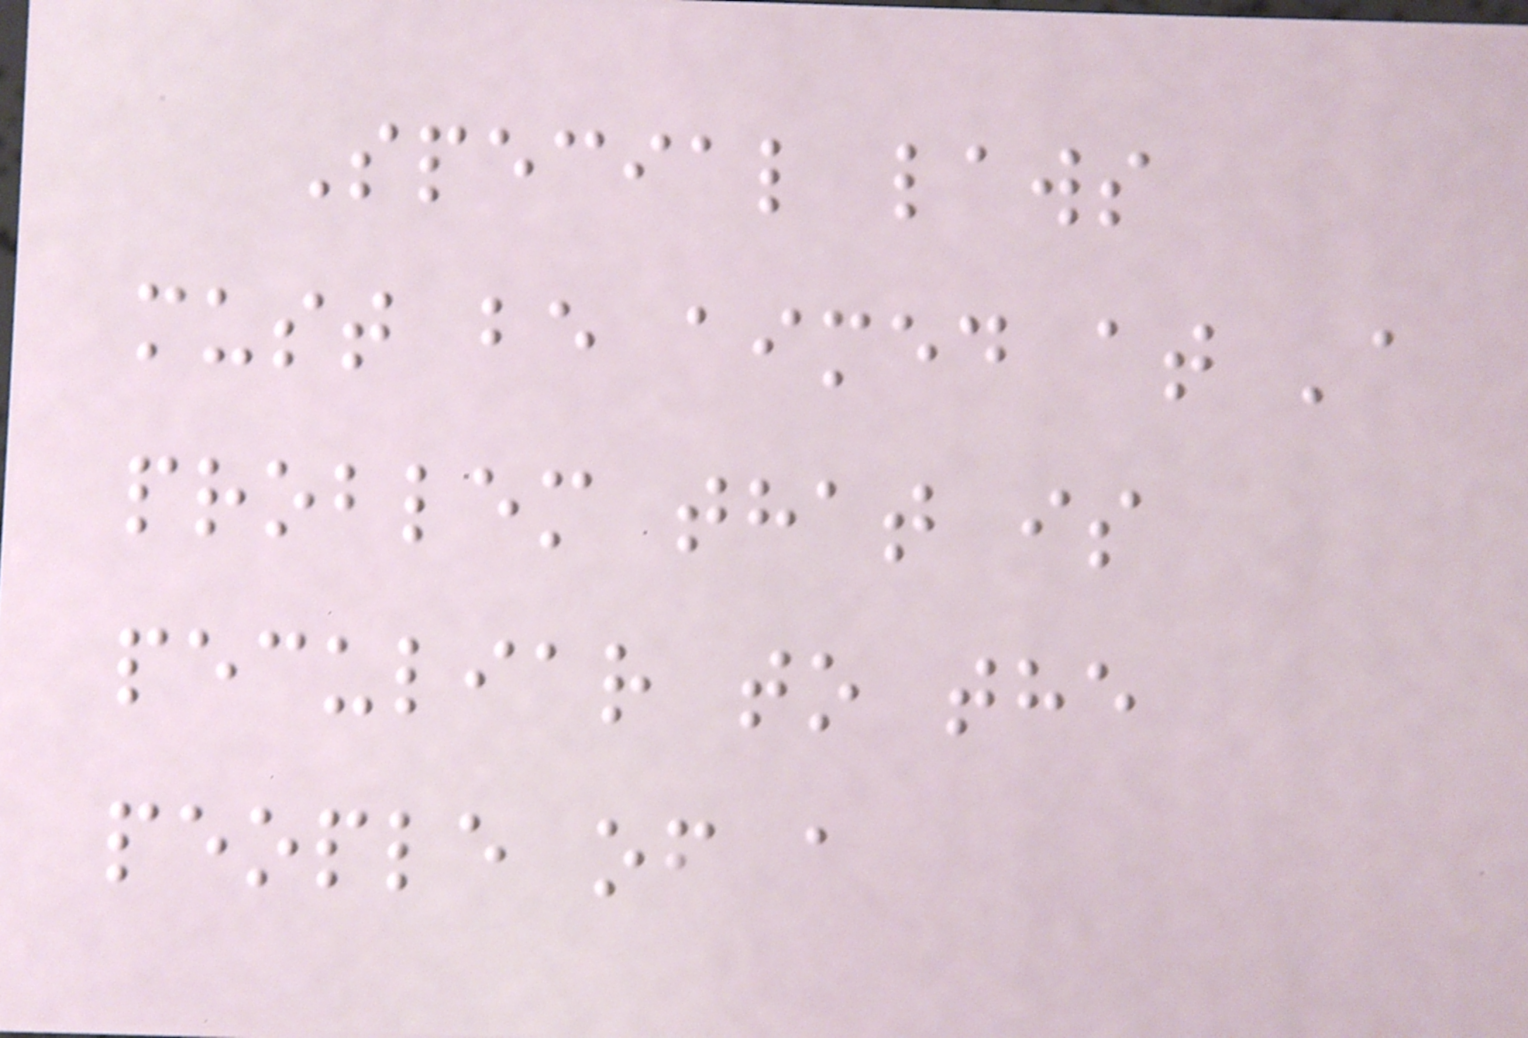Special laws
must be aimed at 'a
problem that is
peculiar to the
people of a
